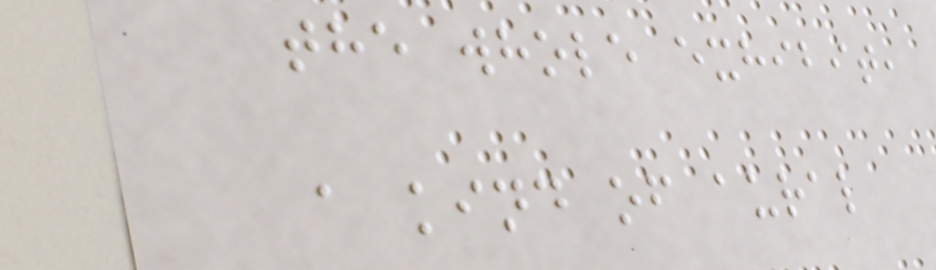the whole exhibit,
a kind of aural
